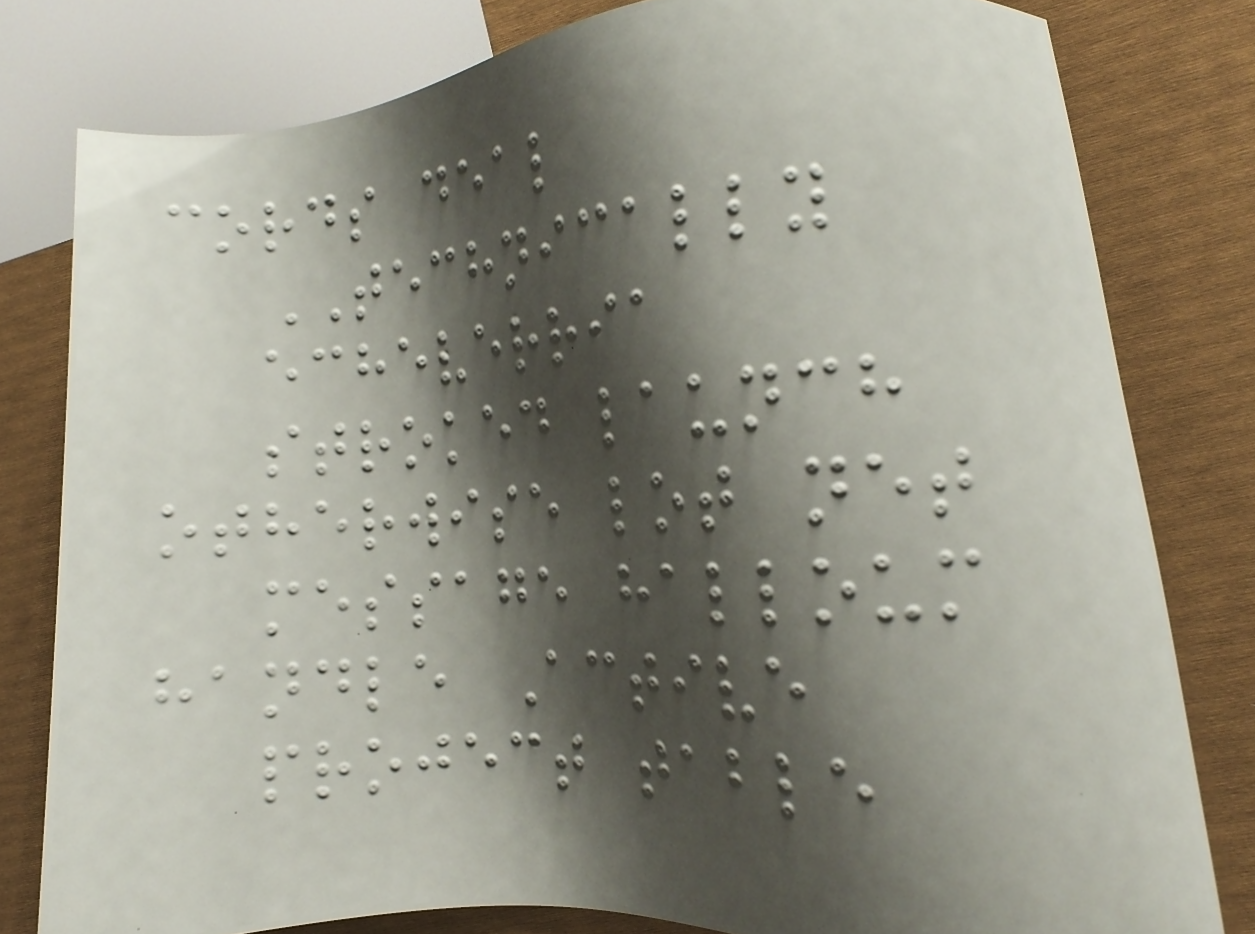cords deal
TECHNICALLY
echeverria
stroked launch
otherwise lot net
message halloum
handle Active
project table
